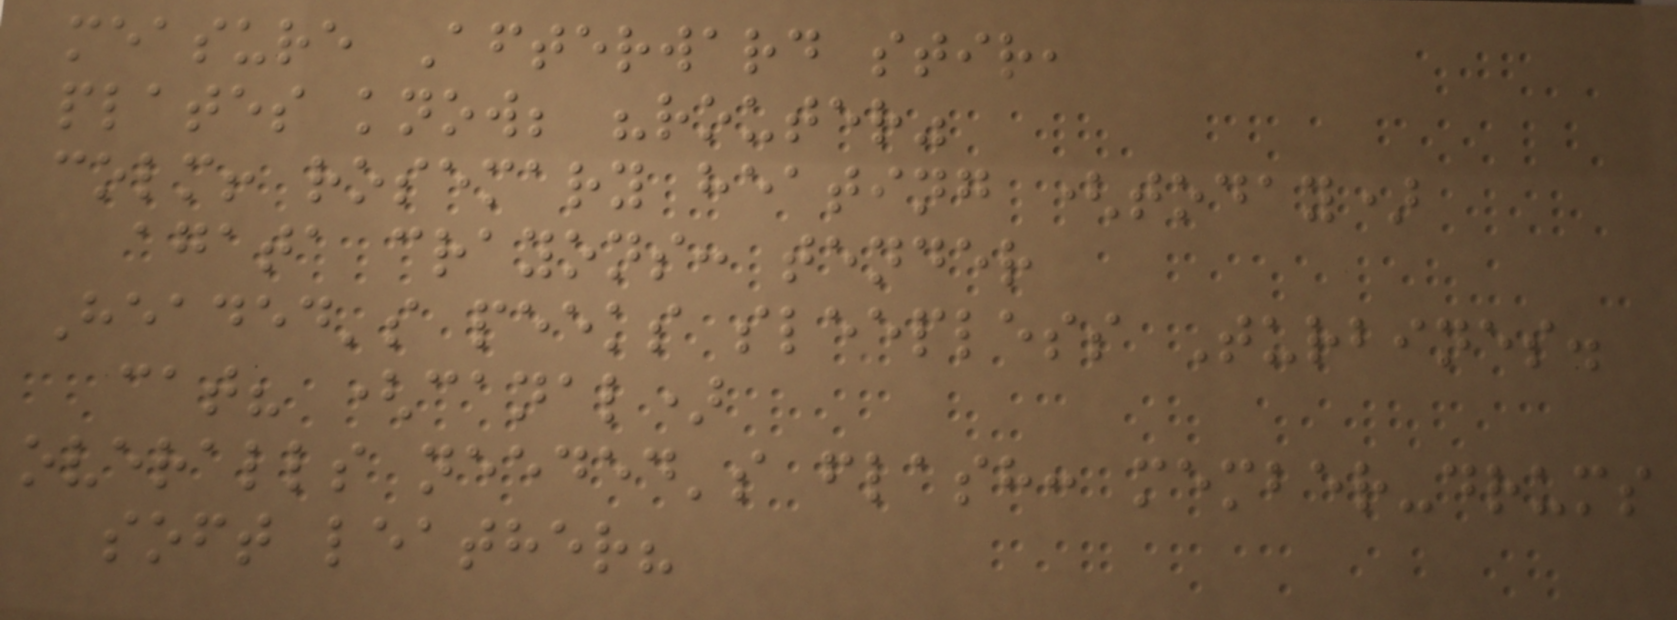measure Afterward stir,
plates know; "router"
colm! rosemary heating (today)
agata crayons: tender
Headed's peeks sleepless Turbines.
cat? (canal)
overalls needed's flash: member-drums
soft leather?
